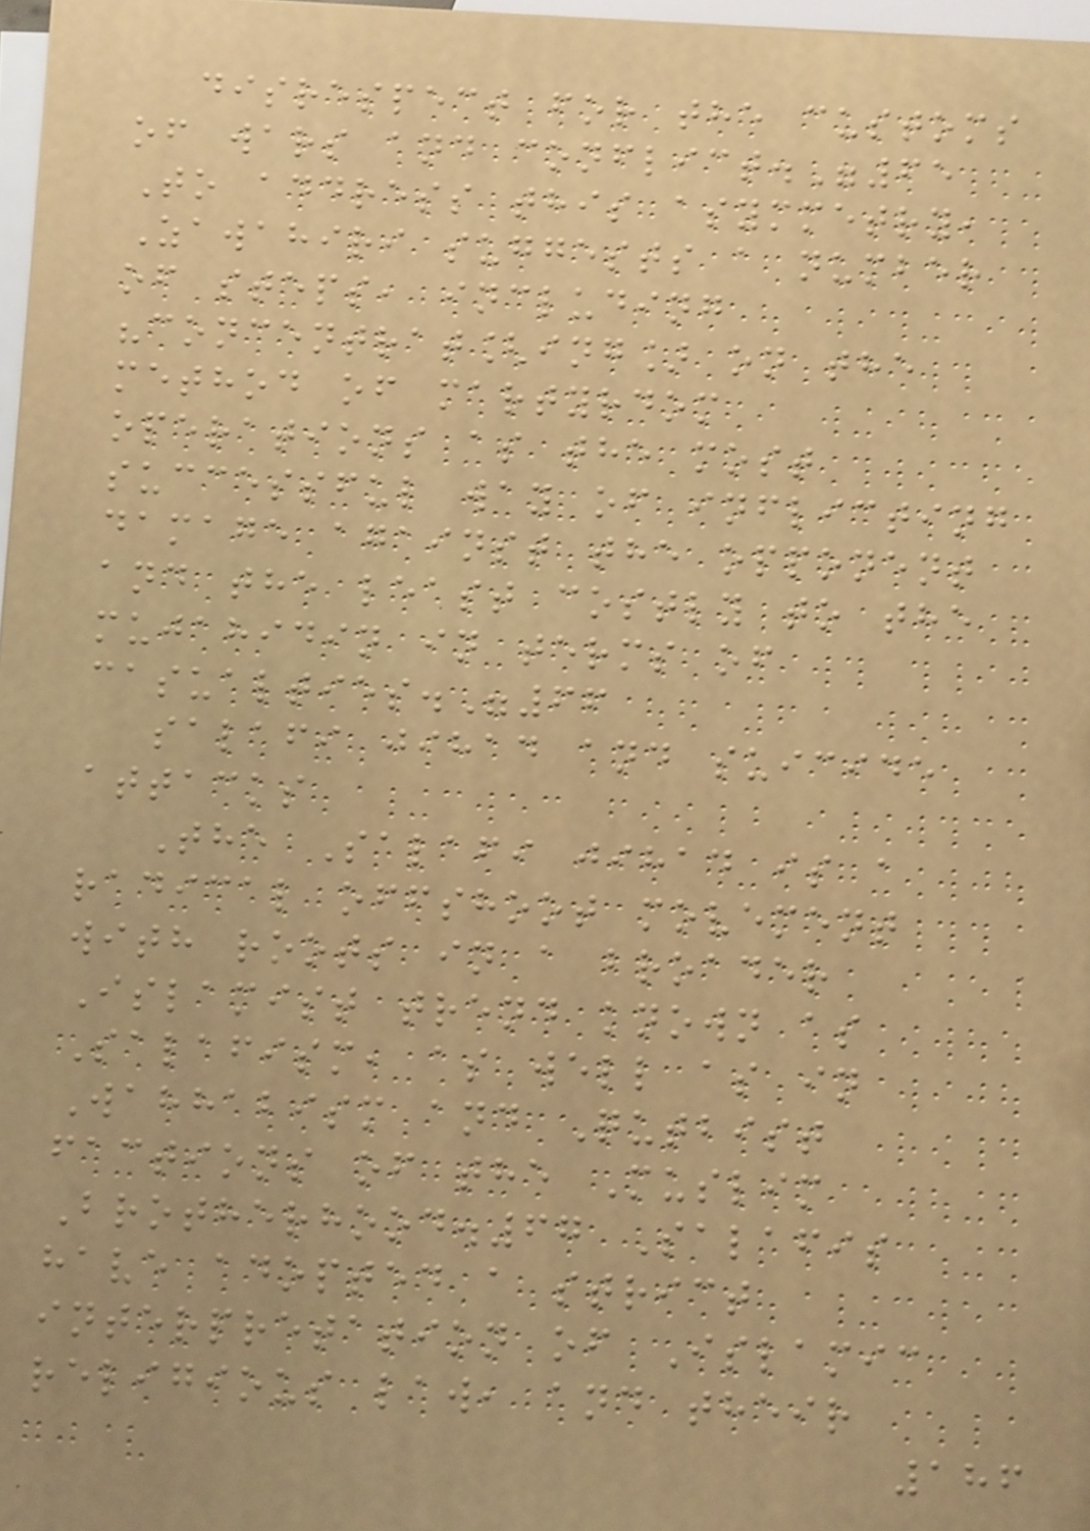disrespect for the customs
of wars and conflict."65
To address this asymmetry,
Zawahiri suggests a number
of steps, including
"concentrat[ing] on the
method of martyrdom
operations as the most
successful way of inflicting
damage against the opponent
and the least costly to the
mujahidin in terms of
casualties."66
salafi jihad and suicide
attacks
The Salafi jihad is a
radical offshoot movement
with roots in a broader
Islamist trend known as
Salafism, as well as in
Wahhabism and Qutbist
factions of the Muslim
Brotherhood.67 Salafis
have adopted a strict
interpretation of Islamic
religious law, and their
186
